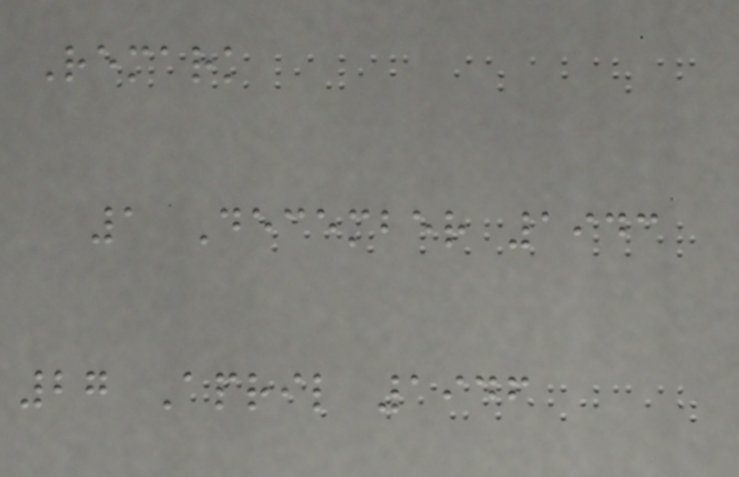Remark
1 December 1943
27 April 1946
